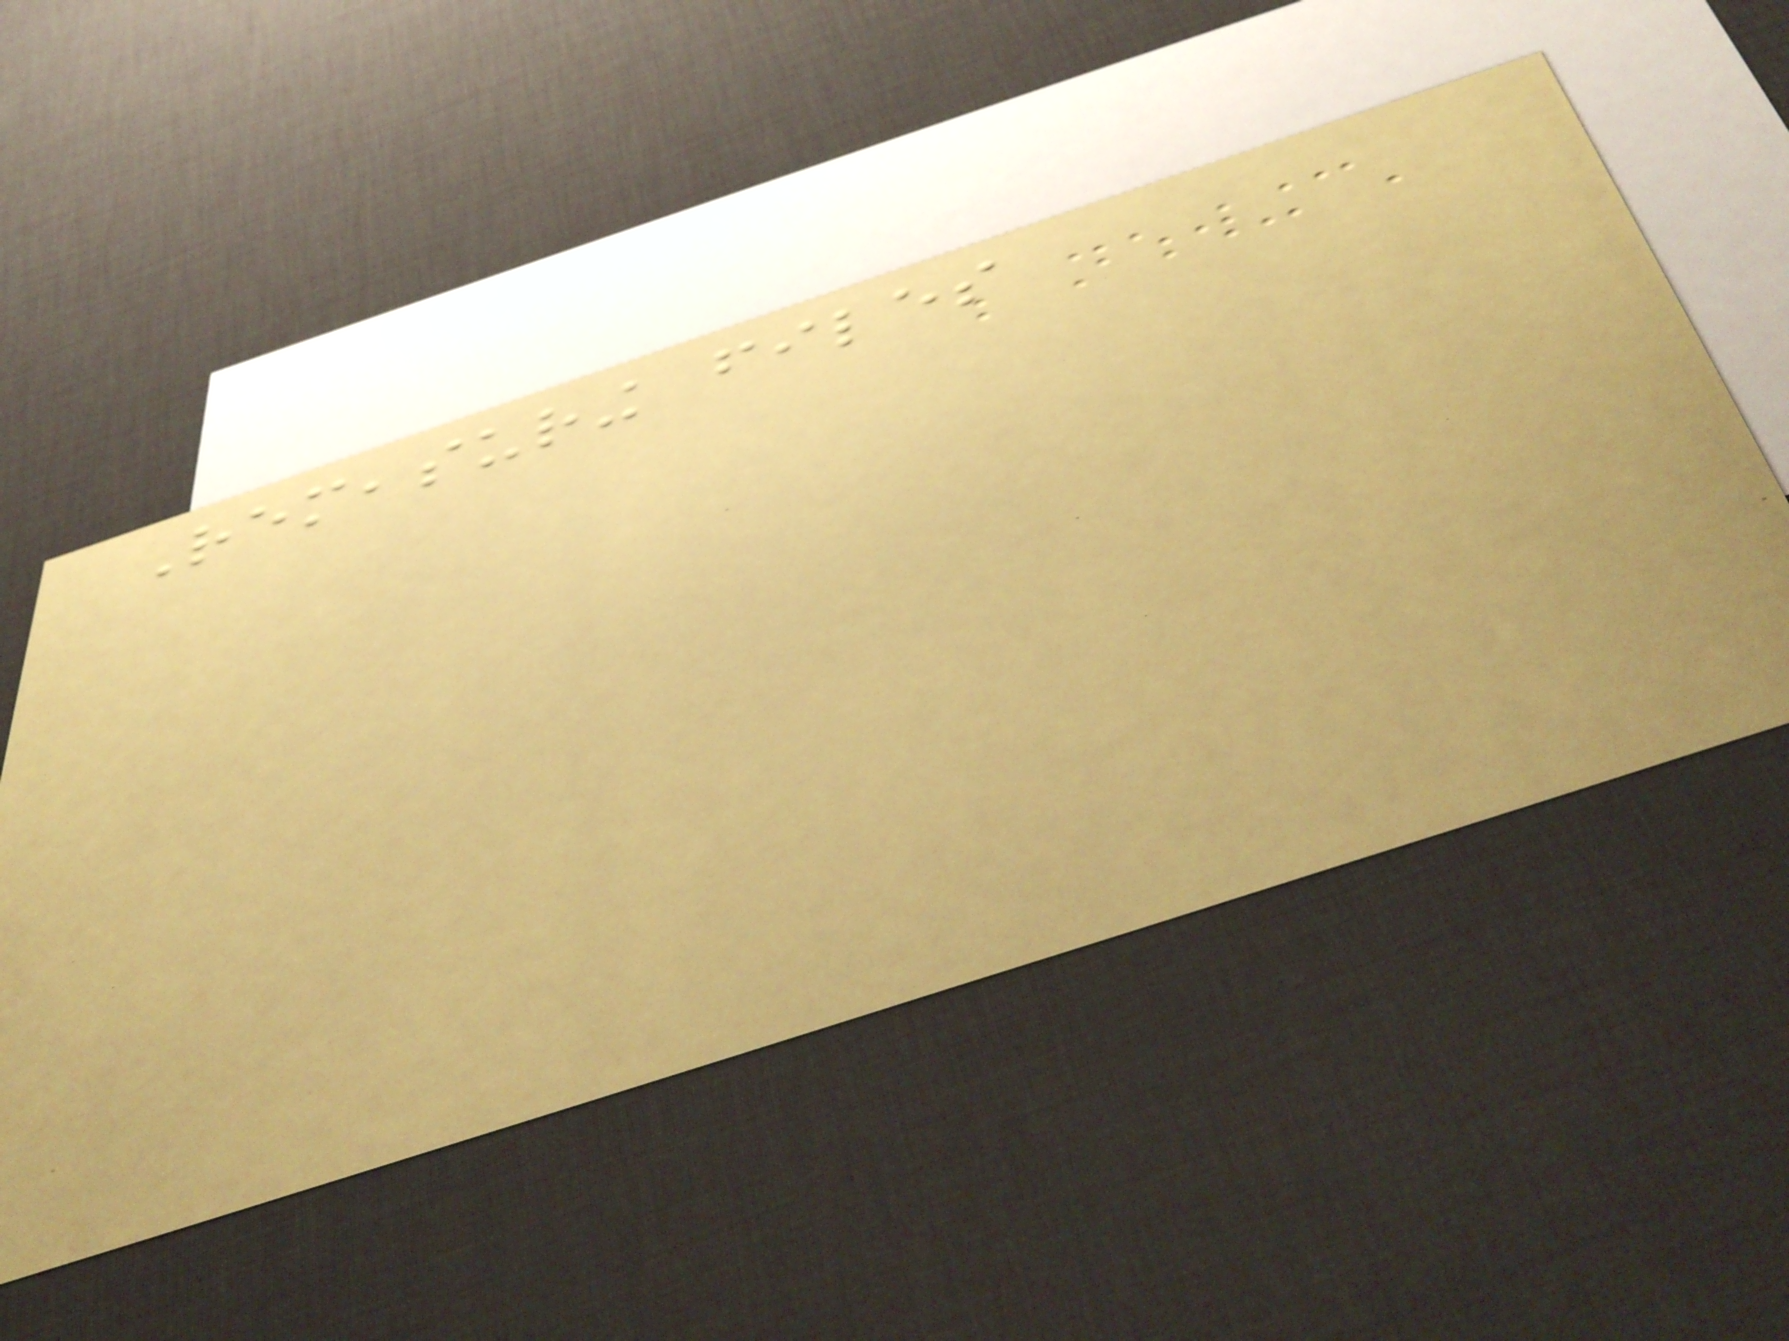Remeasuring files
